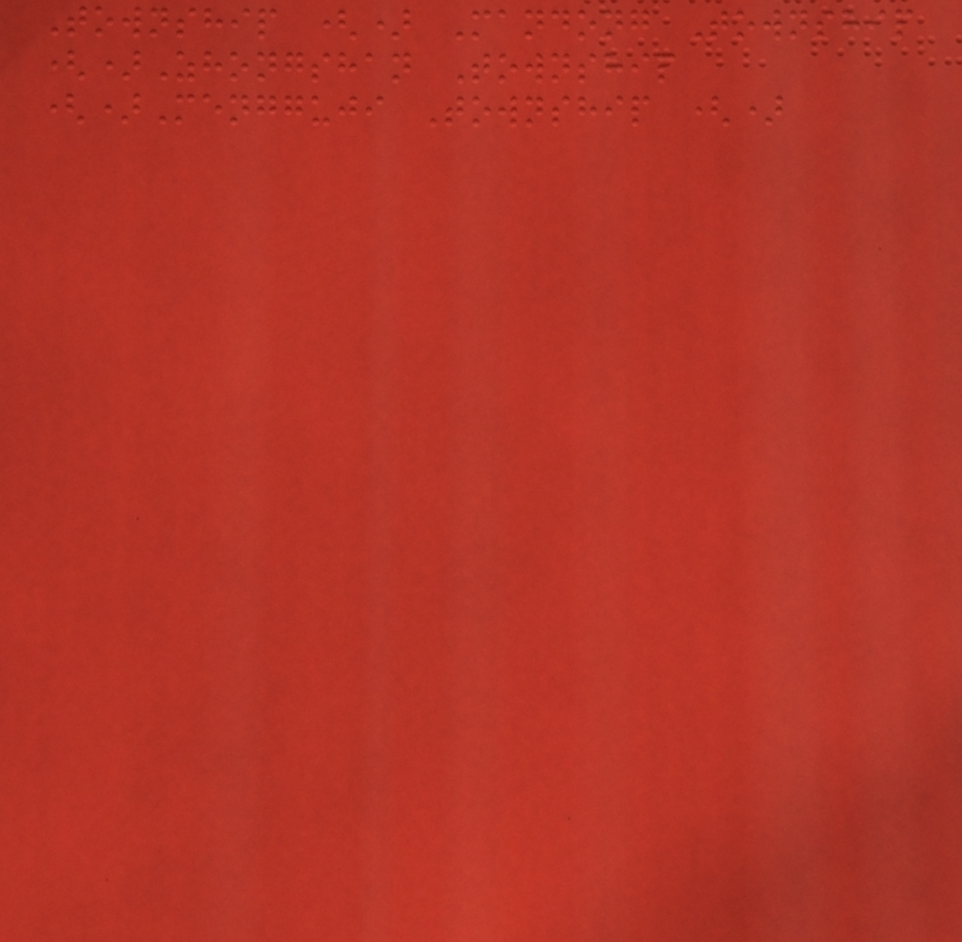Township () Mandong Township
()Zhongshan Township
()Mengguji Township ()
